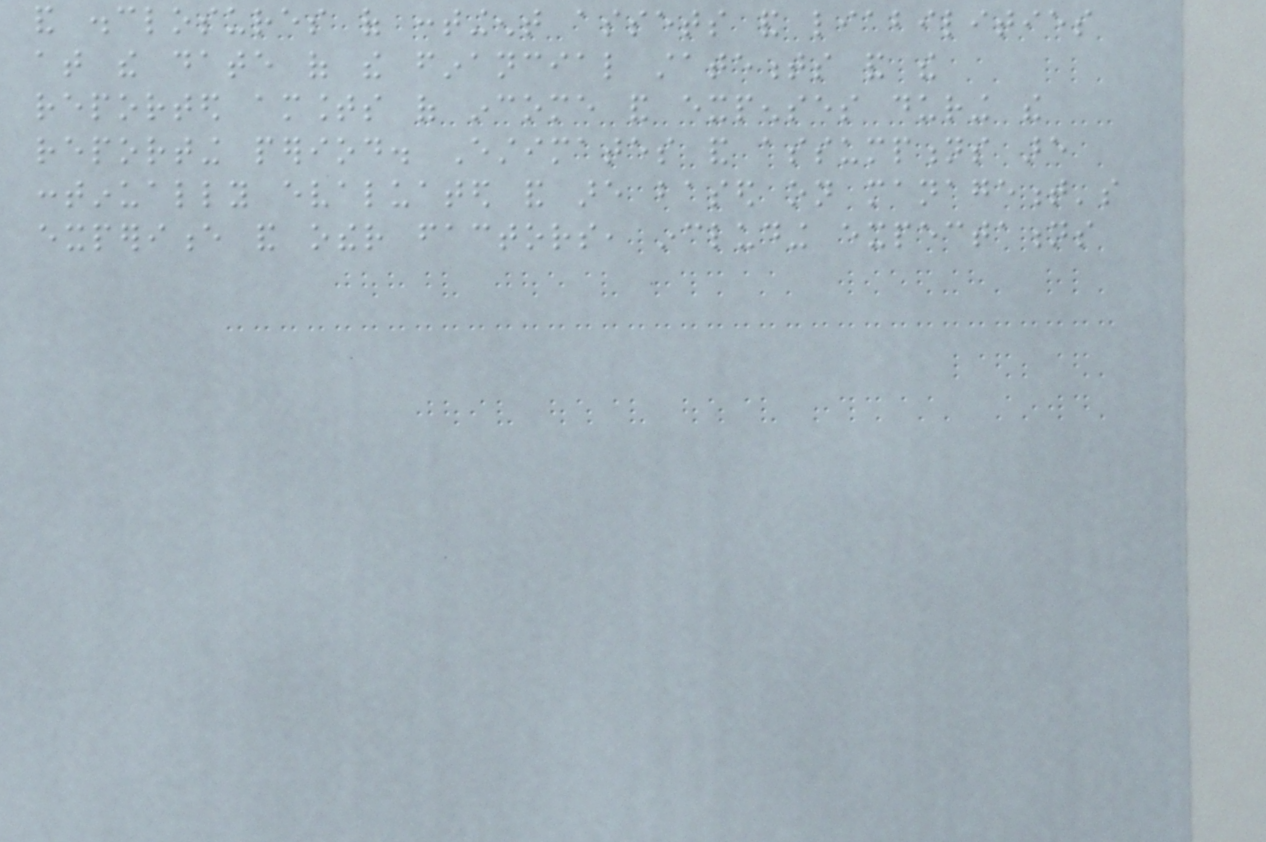and disclosures of contingent assets and liabilities
at the date of the financial statements and the
reported amounts of income and expenses during the
reporting period. Estimates and assumptions are
continually evaluated and are based on management's
experience and other factors, including expectations
